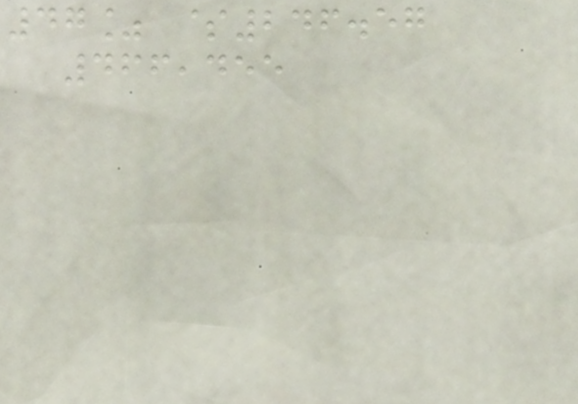47% $246.57
466,455
